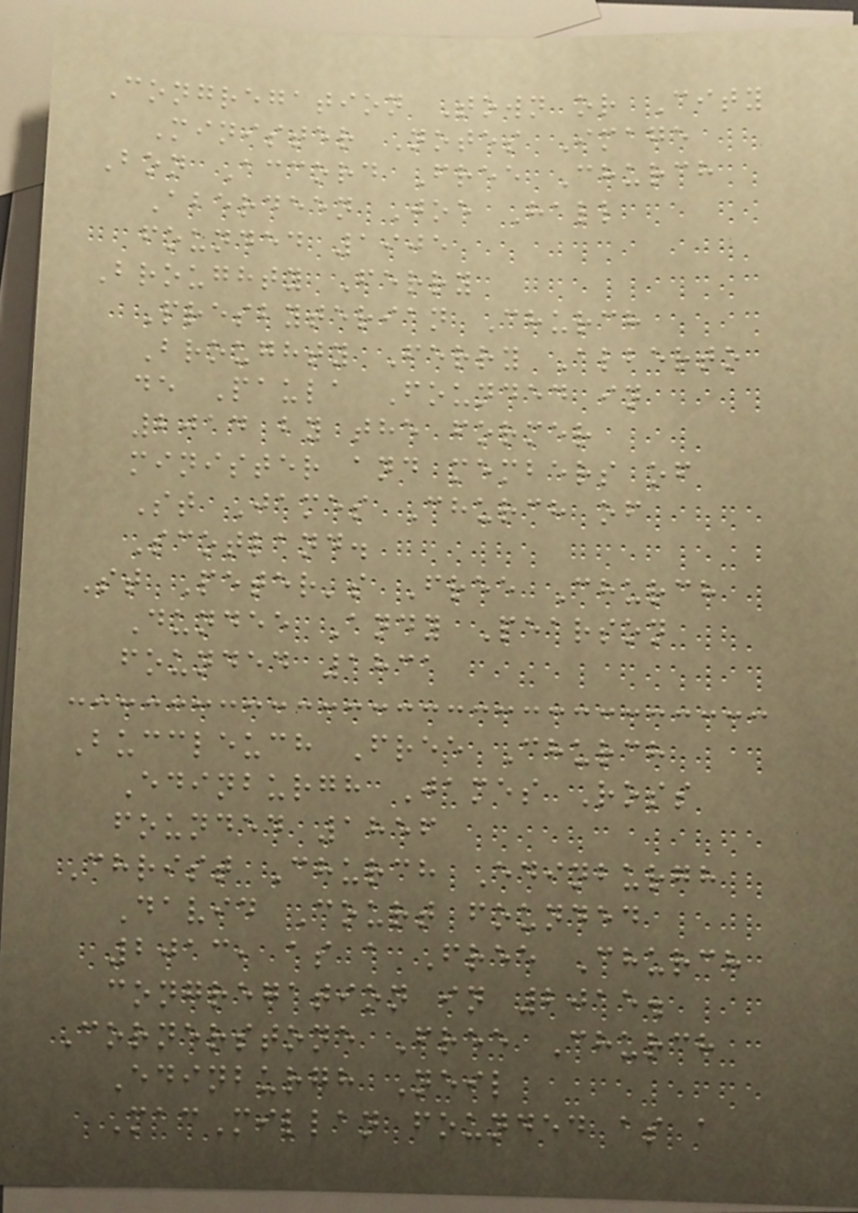Congregation Town or City
Minister Notes Image
Bon Accord Free Church
Aberdeen Joe Hall
founded 1905
Broughty Ferry
Presbyterian Church
Broughty Ferry Alberto
de Paula Founded in
2014 by the former
minister and members of
St James Church of
Scotland.
St Peter's Free Church
Dundee Andy Pearson
founded 1831
Buccleuch Free Church
Edinburgh James Ross
founded 1856
Christ Church Edinburgh
David Court founded
2013, as a Free Church
congregation in 2015.
Cornerstone Free Church
Edinburgh Neil
MacMillan founded as a
